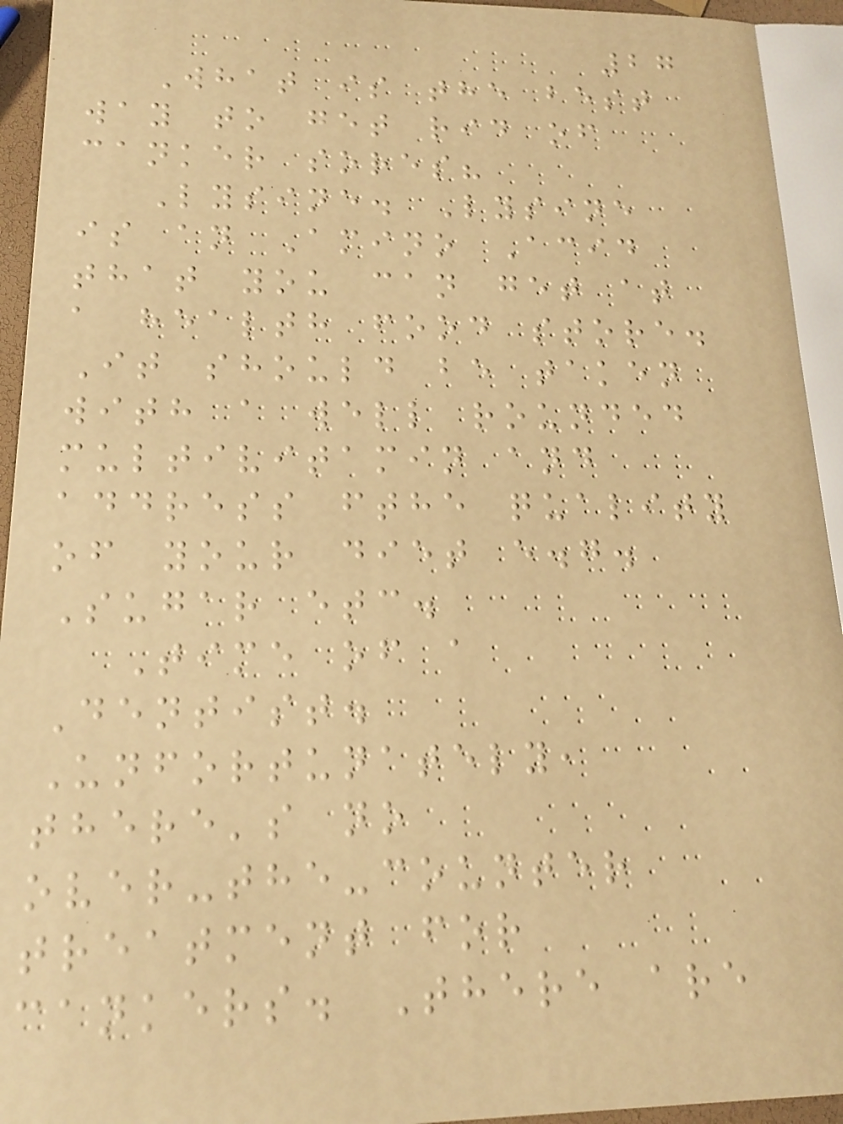27
What is the best
way to get rid of
canker sores?
Lysine. Lysine
is an Amino Acid
that you can get at
a health food store.
It should be taken
with a well rounded
multivitamin and
address fthe quality
of your diet e.g.
Sugar etc.
Time of a
Dentist.
Unfortunately,
there's no
over-the-counter
treatment for
cankers. There are
